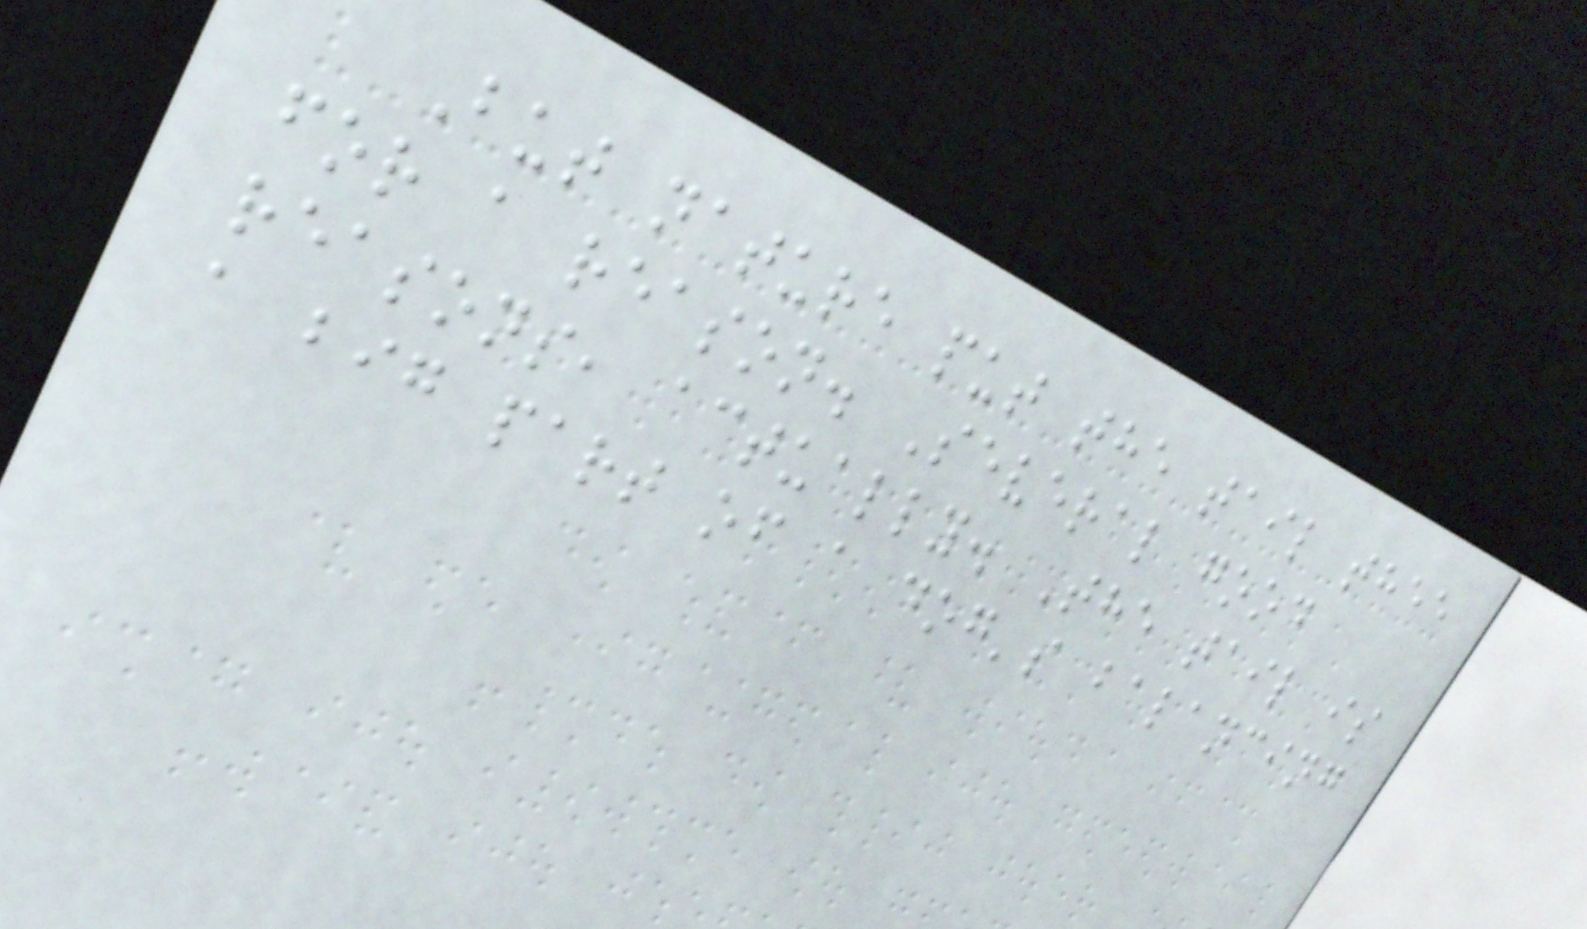But nature put the tail thee
for a reason. Several good
reasons, actually. The tail is
a big part of a dog's balancing
